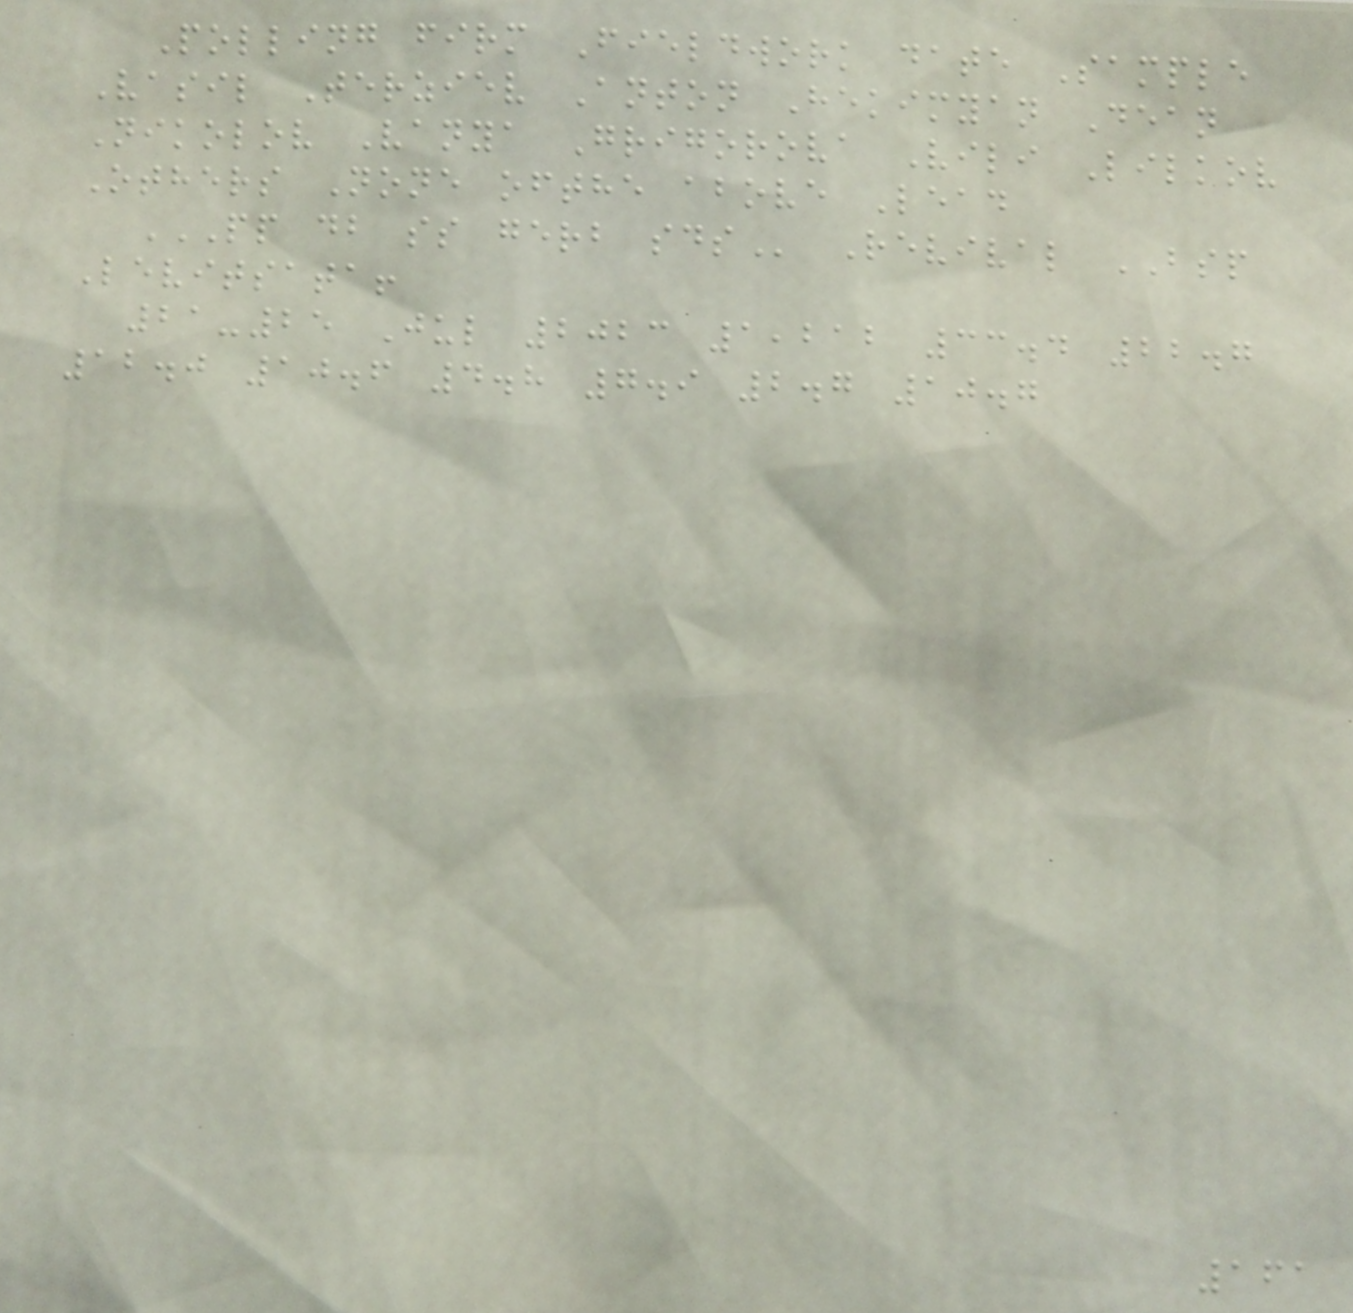Polling firm Fieldwork date Sample
Vasil Terziev Anton Hekimyan Dean
Nikolov Vanya Grigorova Vili Lilkov
Others None ofthe above Lead
PP DB SS GERB SDS Revival BSP
Levitsata!
21-25 Jul 2023 1,212 33.4 22.7
12.0 10.6 4.8 7.9 2.7 10.7
161
